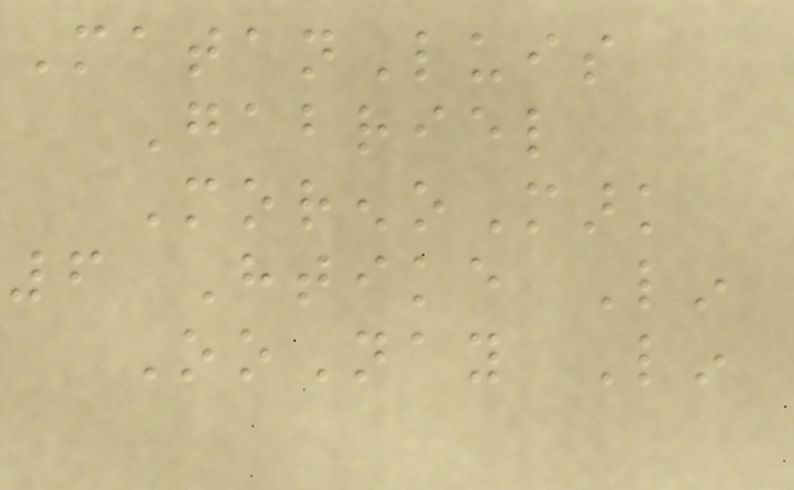MatanLuis
Gabriel
MorenoMark
6 Htike Lin
OoNay Lin
